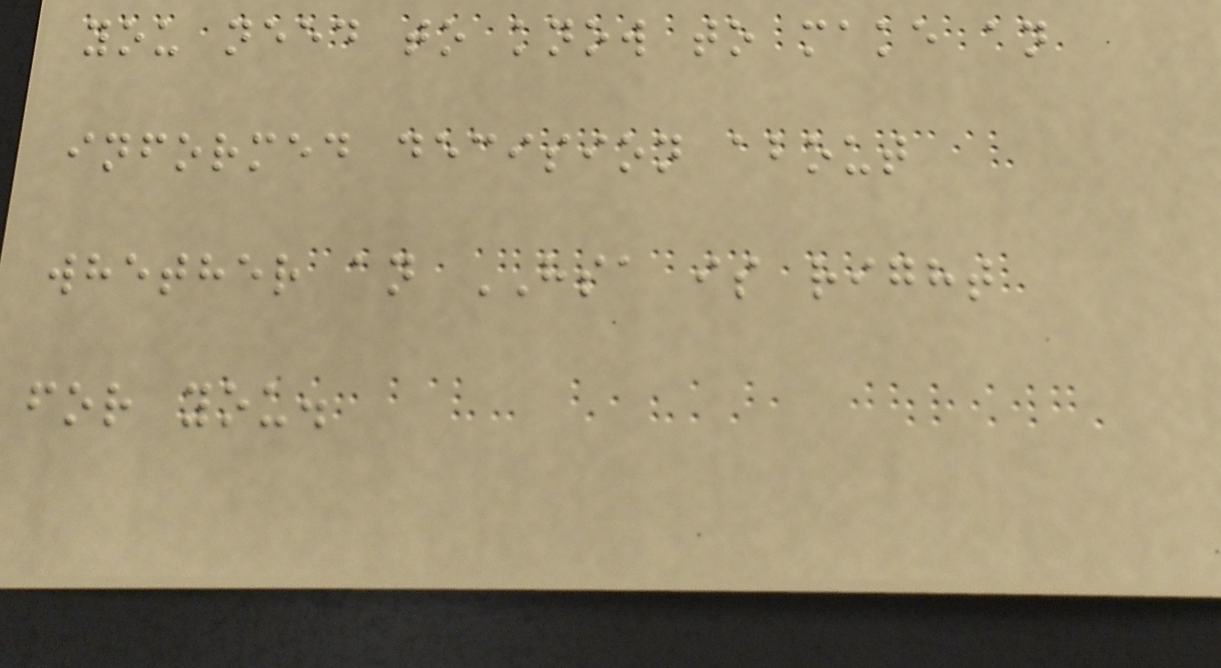you need to know to make an
informed decision about
whether an HSA is right
for you.
